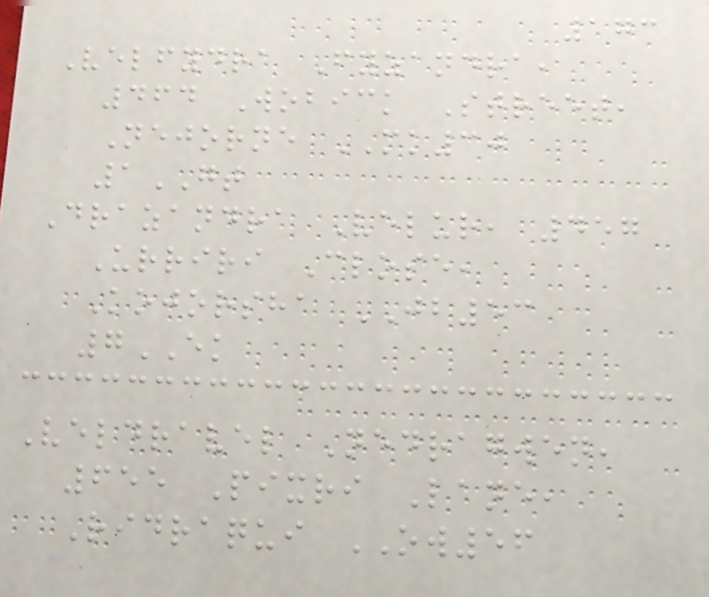173
Velfydra Fyzandra,
464 Wobick Street,
Nejorne MK30
1GT
Drazandra Velur, 457
Urriri Close,
Kojorsha JB53
7EK
Veldravel Nedragwen,
655 Pixri Lane,
Ridraqui OW56
